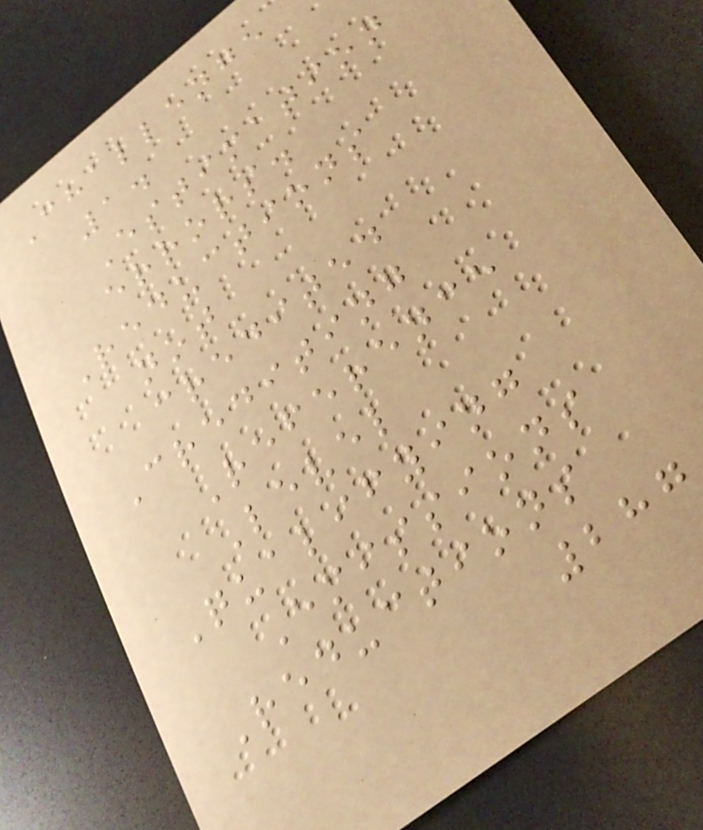Challenge
1.
Estimation
errors.
Reductions
not
credited
Crediting
Reference
Level
Qualifying
Emissions
Reductions
287
